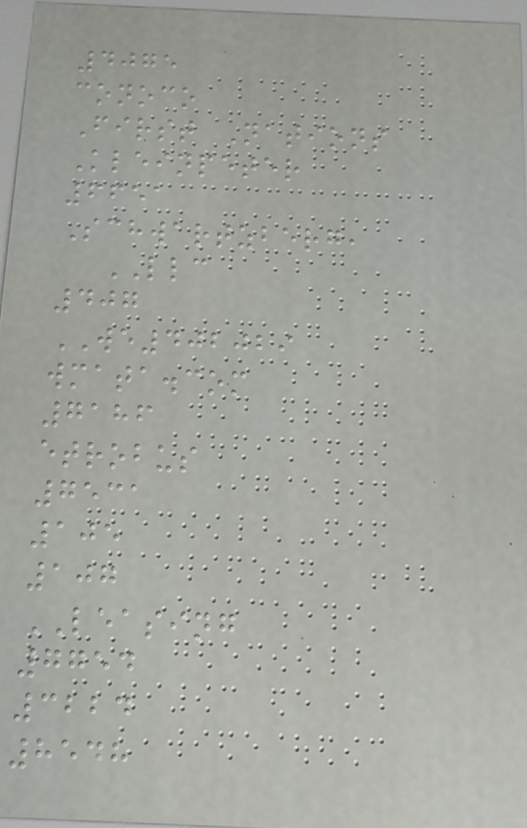4075
conoco
First Nations
Kleinpeter
6651
Schwartzberg,
LLC
407
WE402029
wmata.com
7186
etrobus
7531
105
107
LEASING
7754
3224
8548
